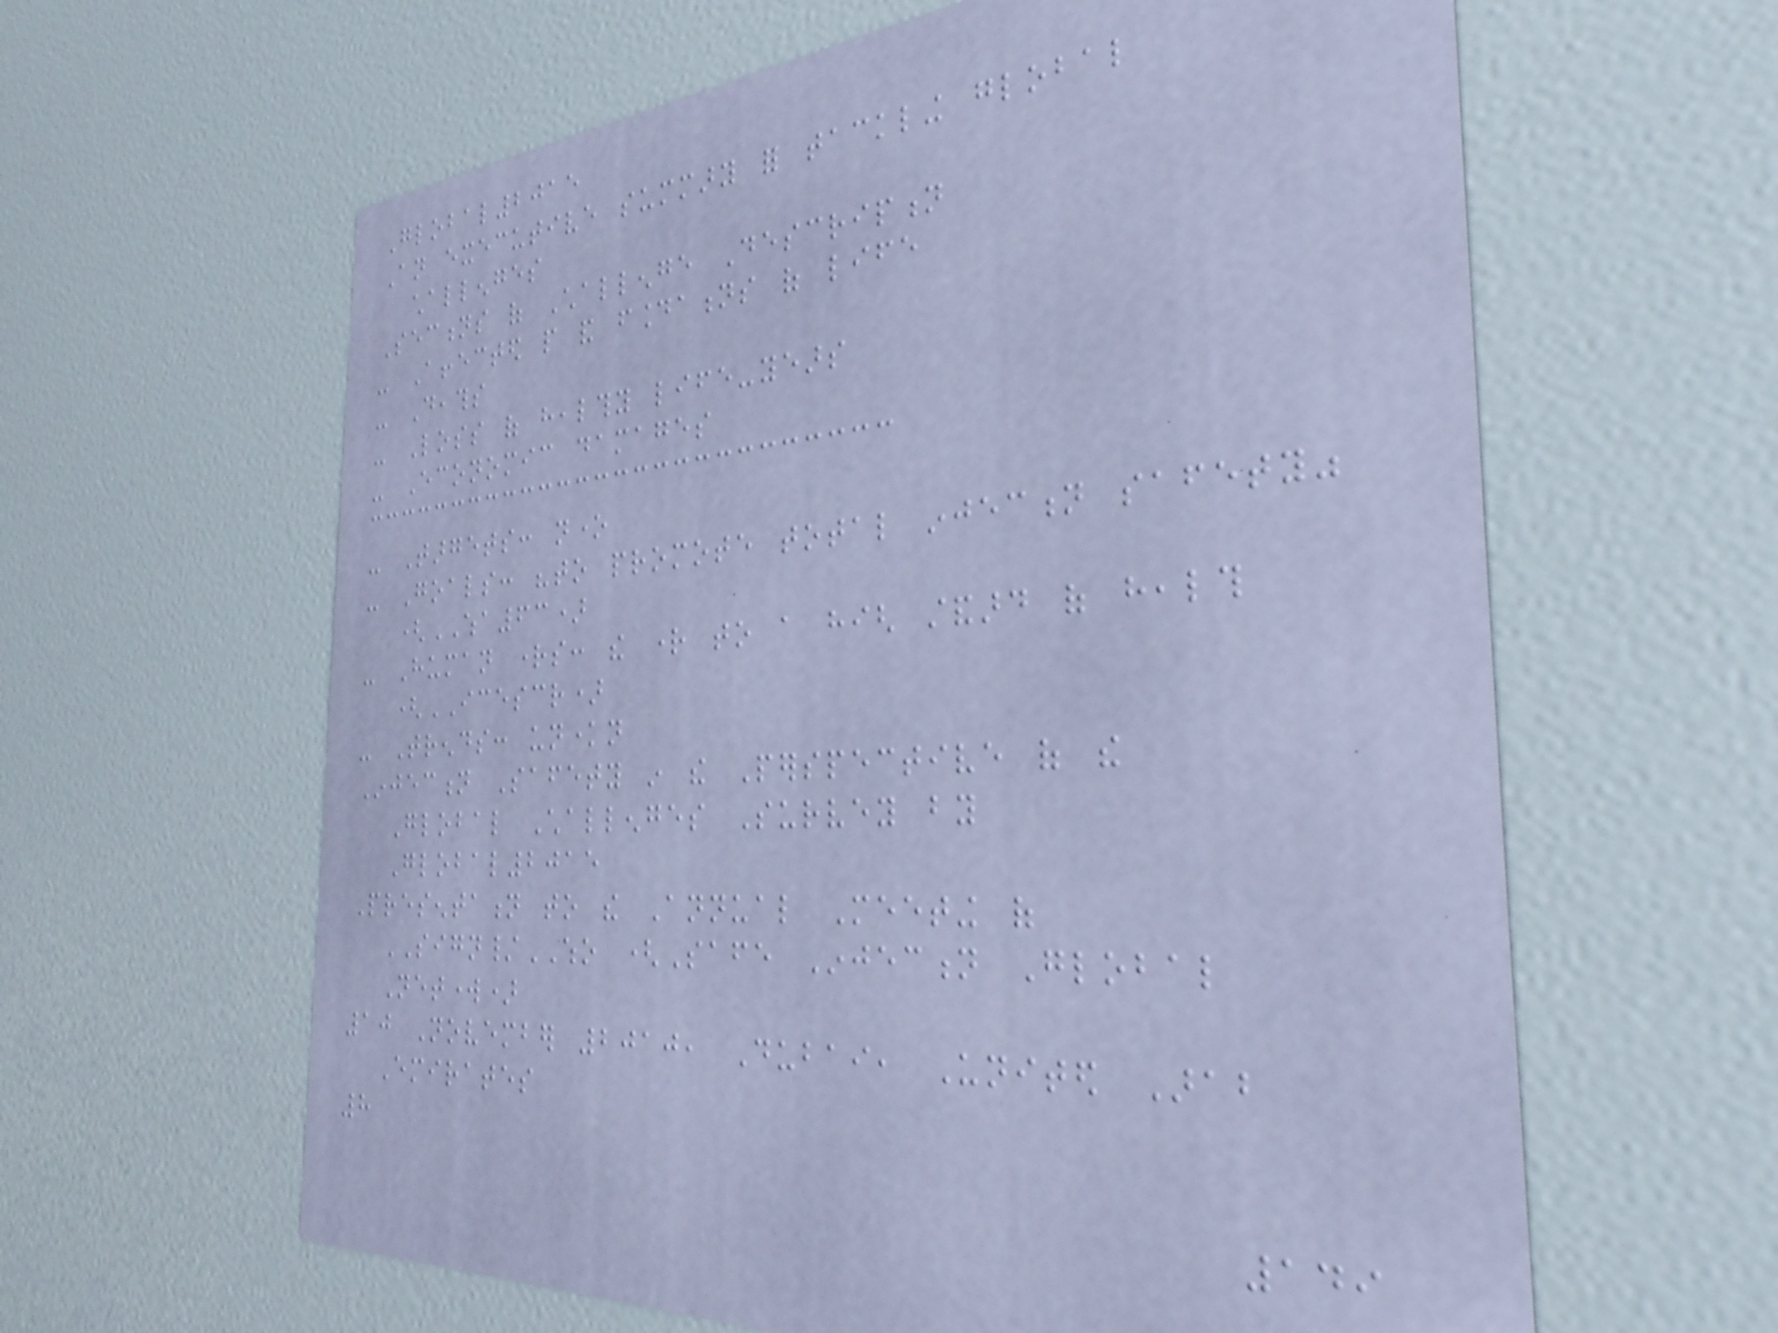Global2015
An executive summary for tackling global
challenges
Sections of Challenge Description
- Affected people and foundations of life
- Deaths
- Loss of healthy life-years
- Economic damages
- Targets: none
- Goals: "to promote total injection safety"
(WHA63)
- Human rights: the right to a high standard of health
(ICESCR)
- Trends: unknown
Injection Safety in the Perspective of the
Global Challenges Survey by
Global2015
Presentation to the Annual Meeting of
SIGN/WHO (Safe Injection Global
Network)
10 November 2010, Dubai, United Arab
Emirates
8
149
